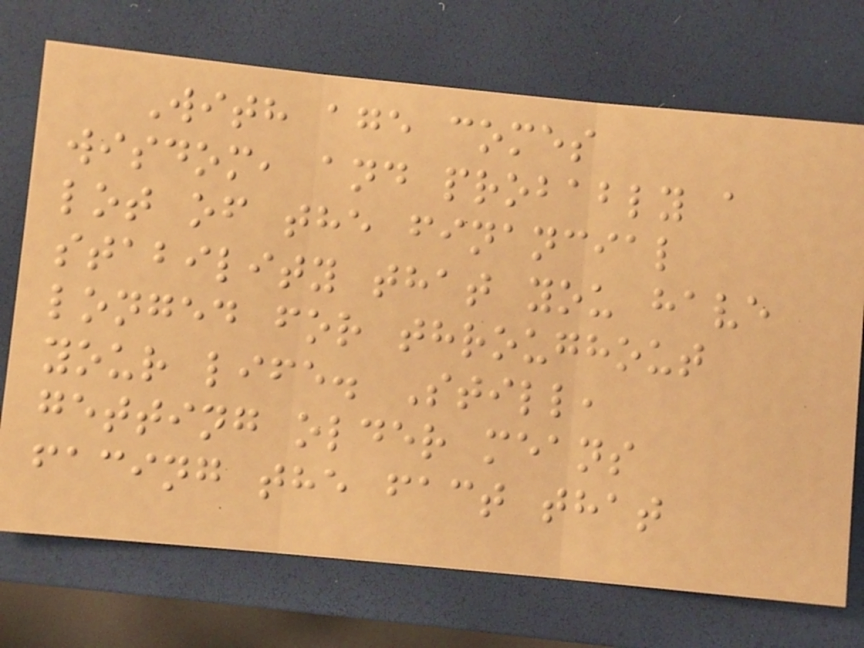With age comes
wisdom, and probably a
lot of the financial
stability that you have
longed for throughout
your life. Still,
getting older means
facing the fact that
